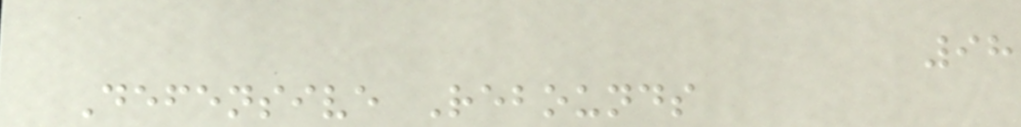98
Defensive Rebounds
